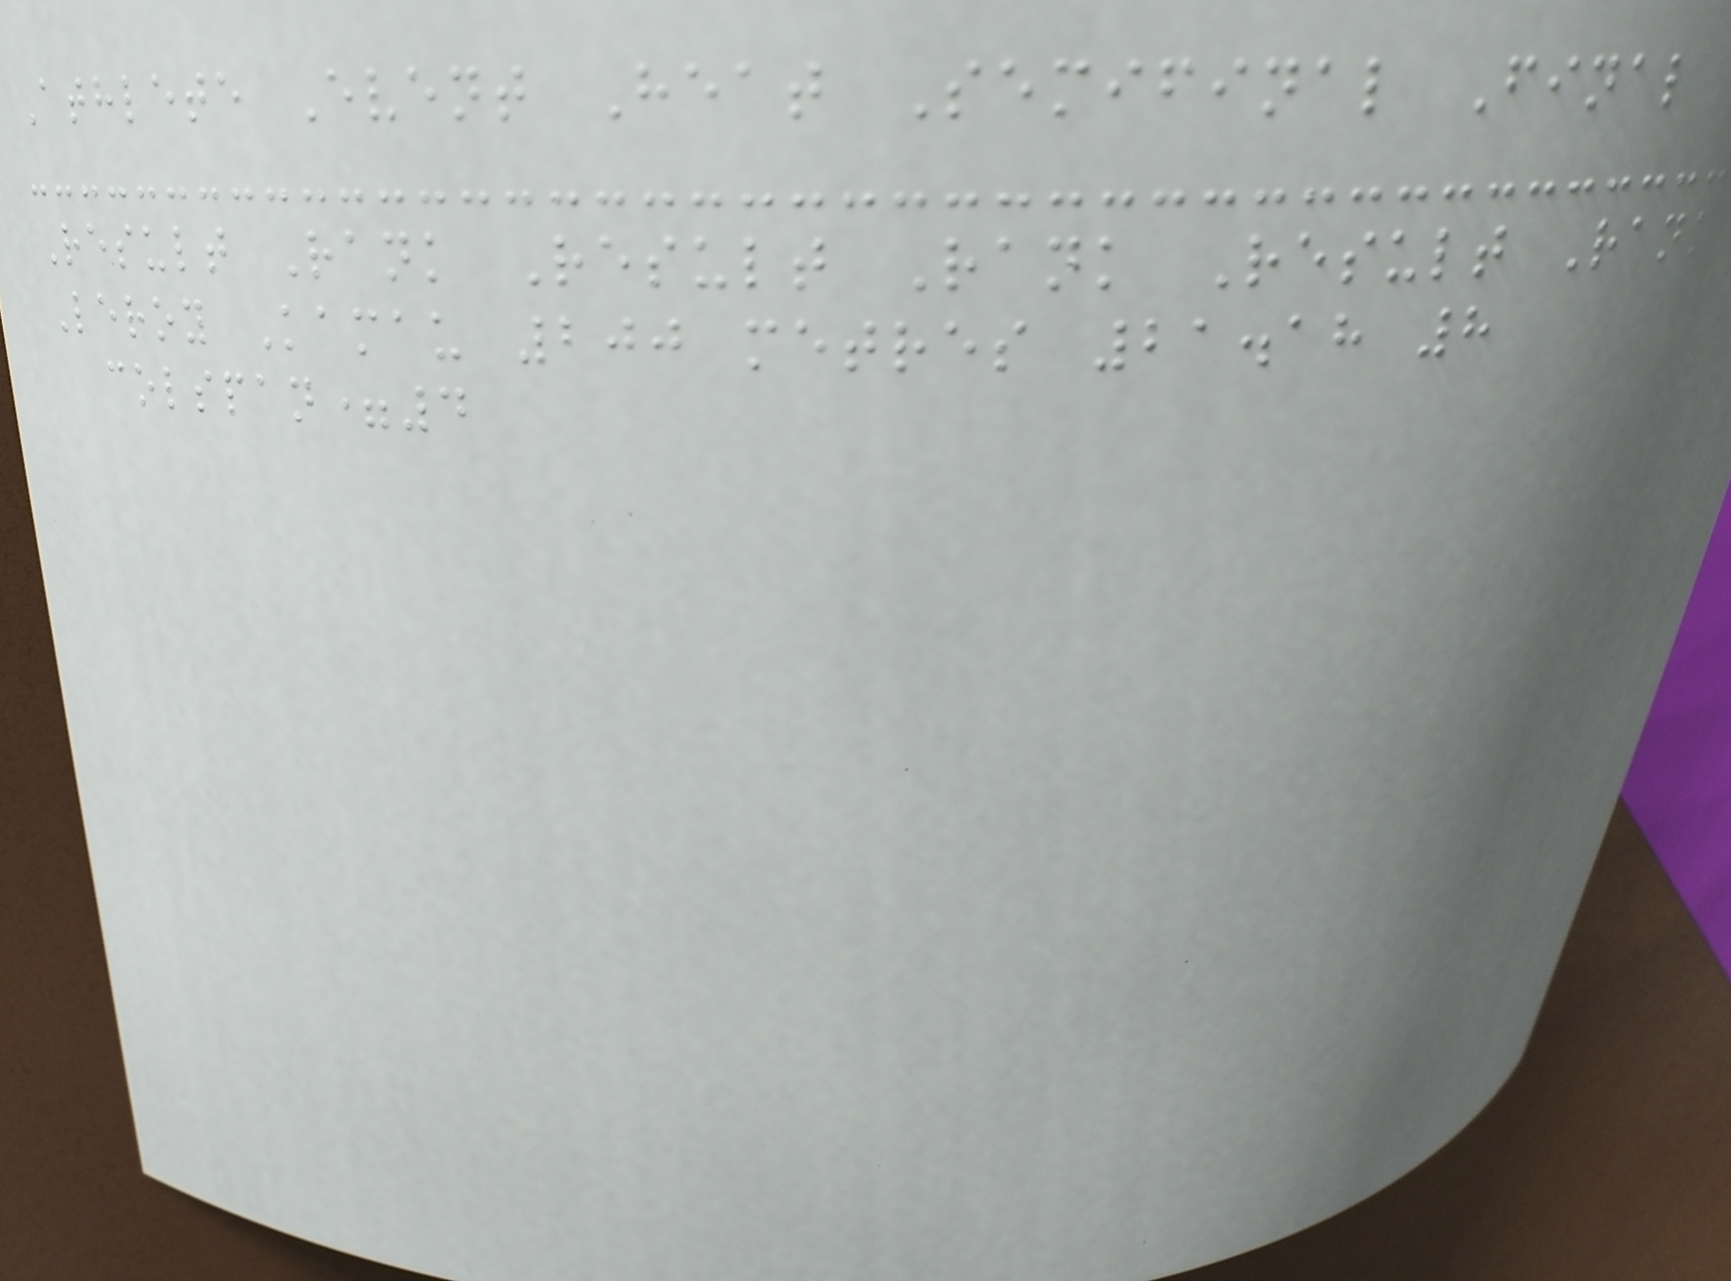Athlete Event Heat Semifinal Final
Result Rank Result Rank Result Rank
Leroy Kamau 200 metres 21.18 8
colspan=4
